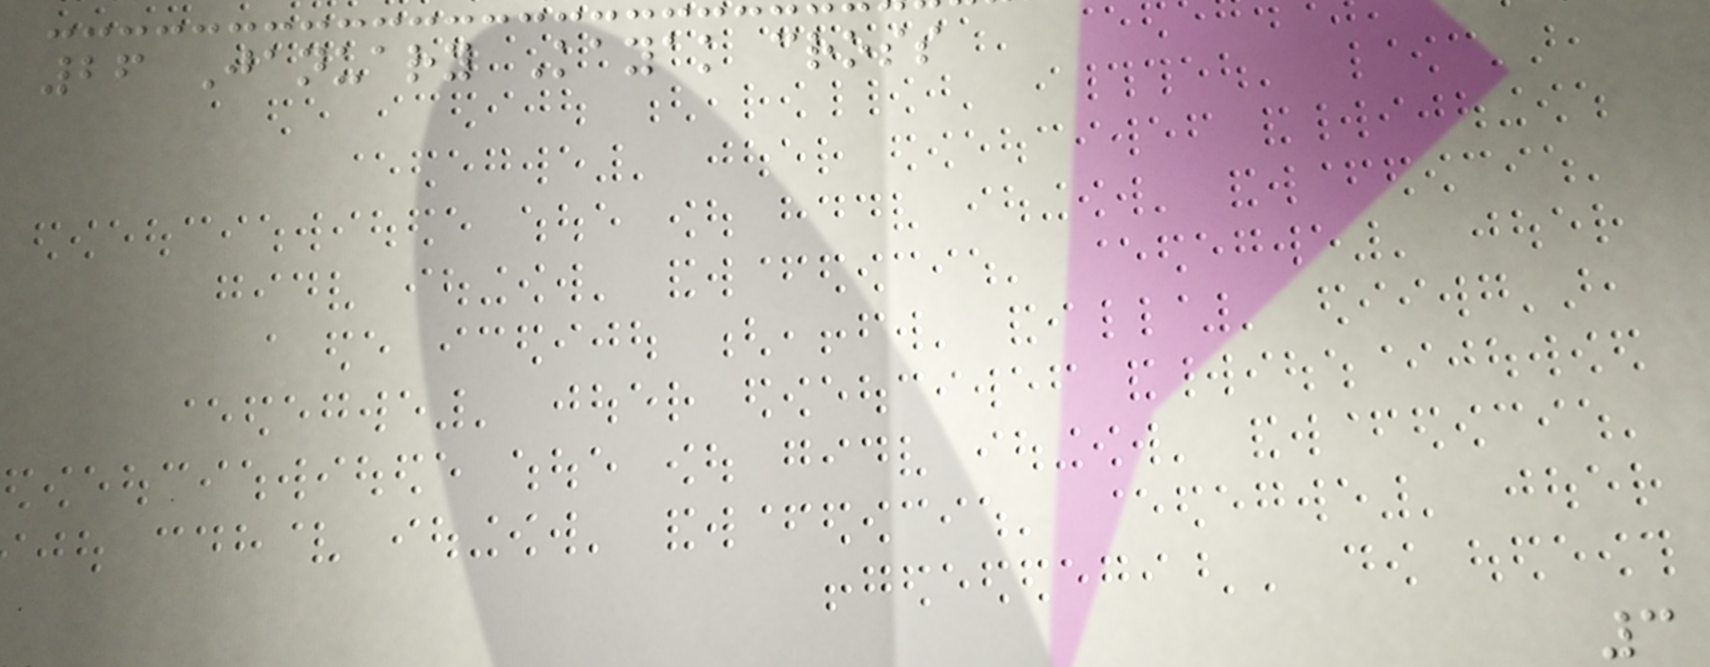26 January Kayak cross
3
